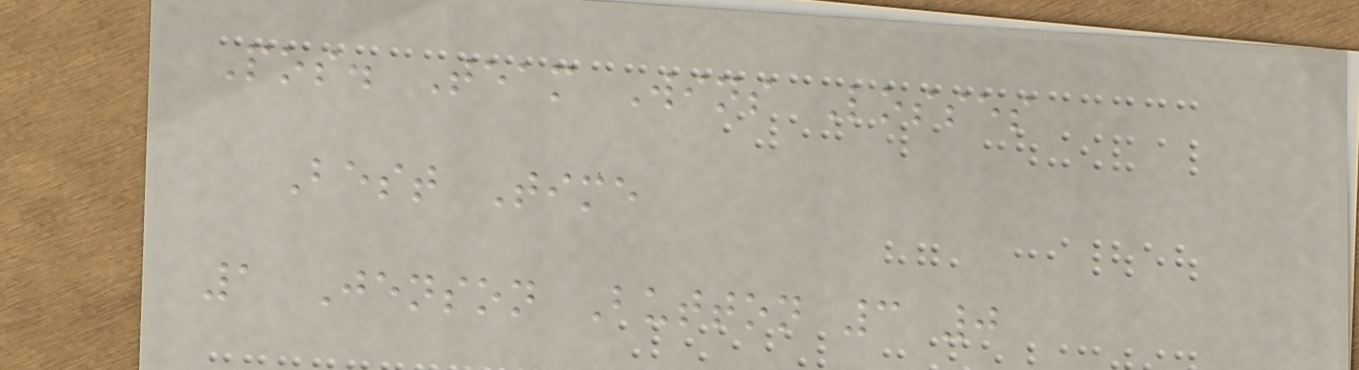Pos. Team Wins Losses
Best Time
1 Jenson Button 3 0
